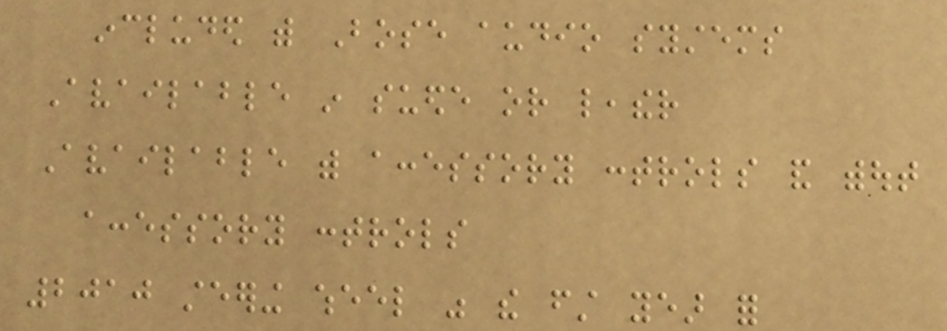included with Bose audio systems
Available in suede or leather
Available with accessory controls and without
accessory controls
2010 steering wheel was the first year for
